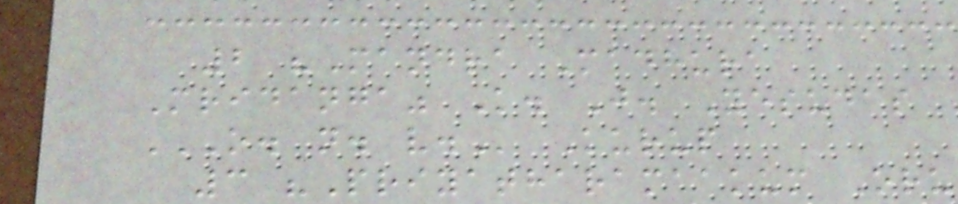2 "Mandra Madhura
Mridanga" K. J. Yesudas
O. N. V. Kurup
3 "Priyatharamaakum Oru
